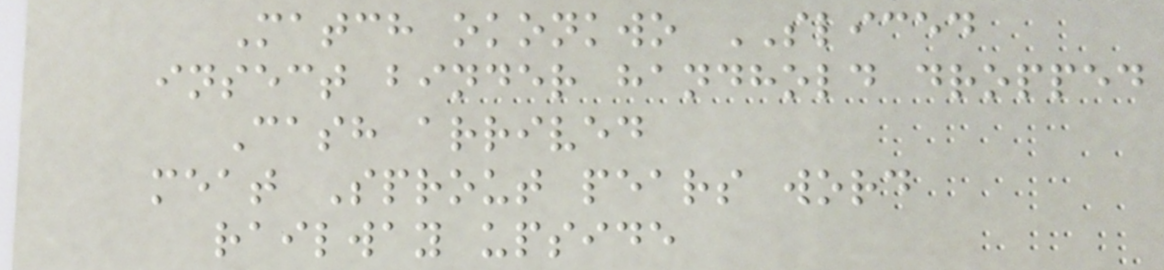Match okonkwo SLICED
insect binder handhold dropped
Cash arrived
meat Sprout pears word
railway upside
